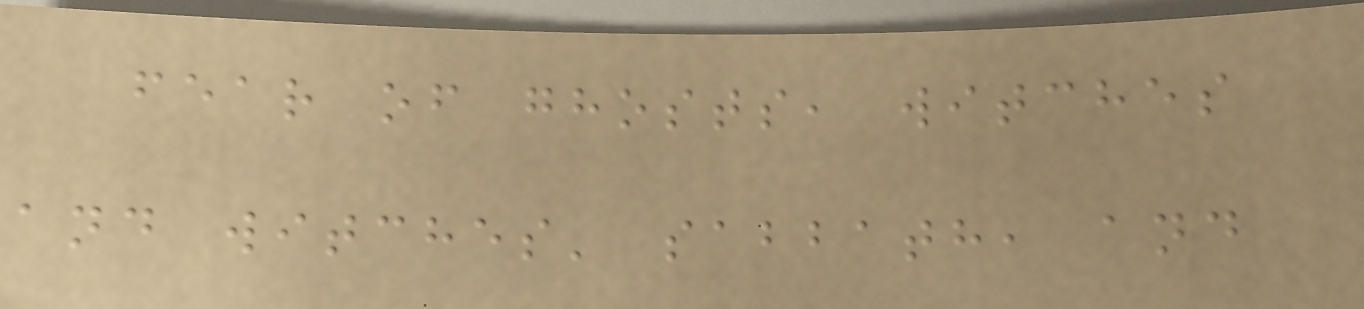fear of ghosts, witches
and witches' sabbath, and
